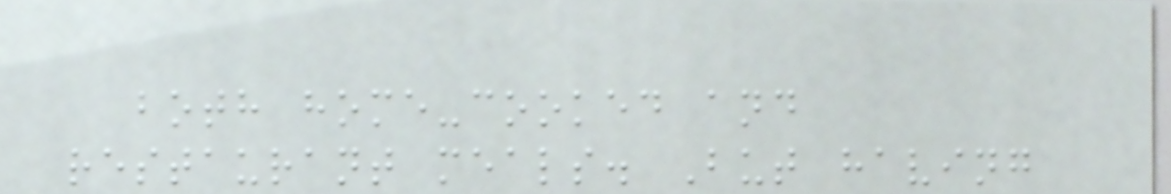both home-cooked and
restaurant meals. But having
